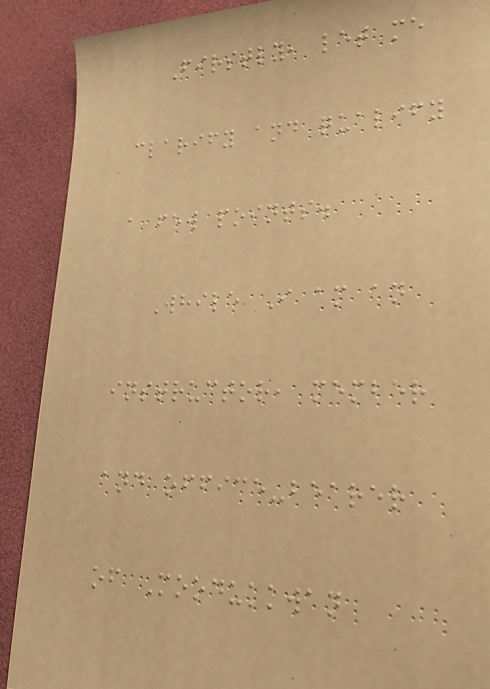Firstly, let me
clarify and qualify
a few points.
While I am an
instructor, member
and office-bearer
of Moodukkwan
